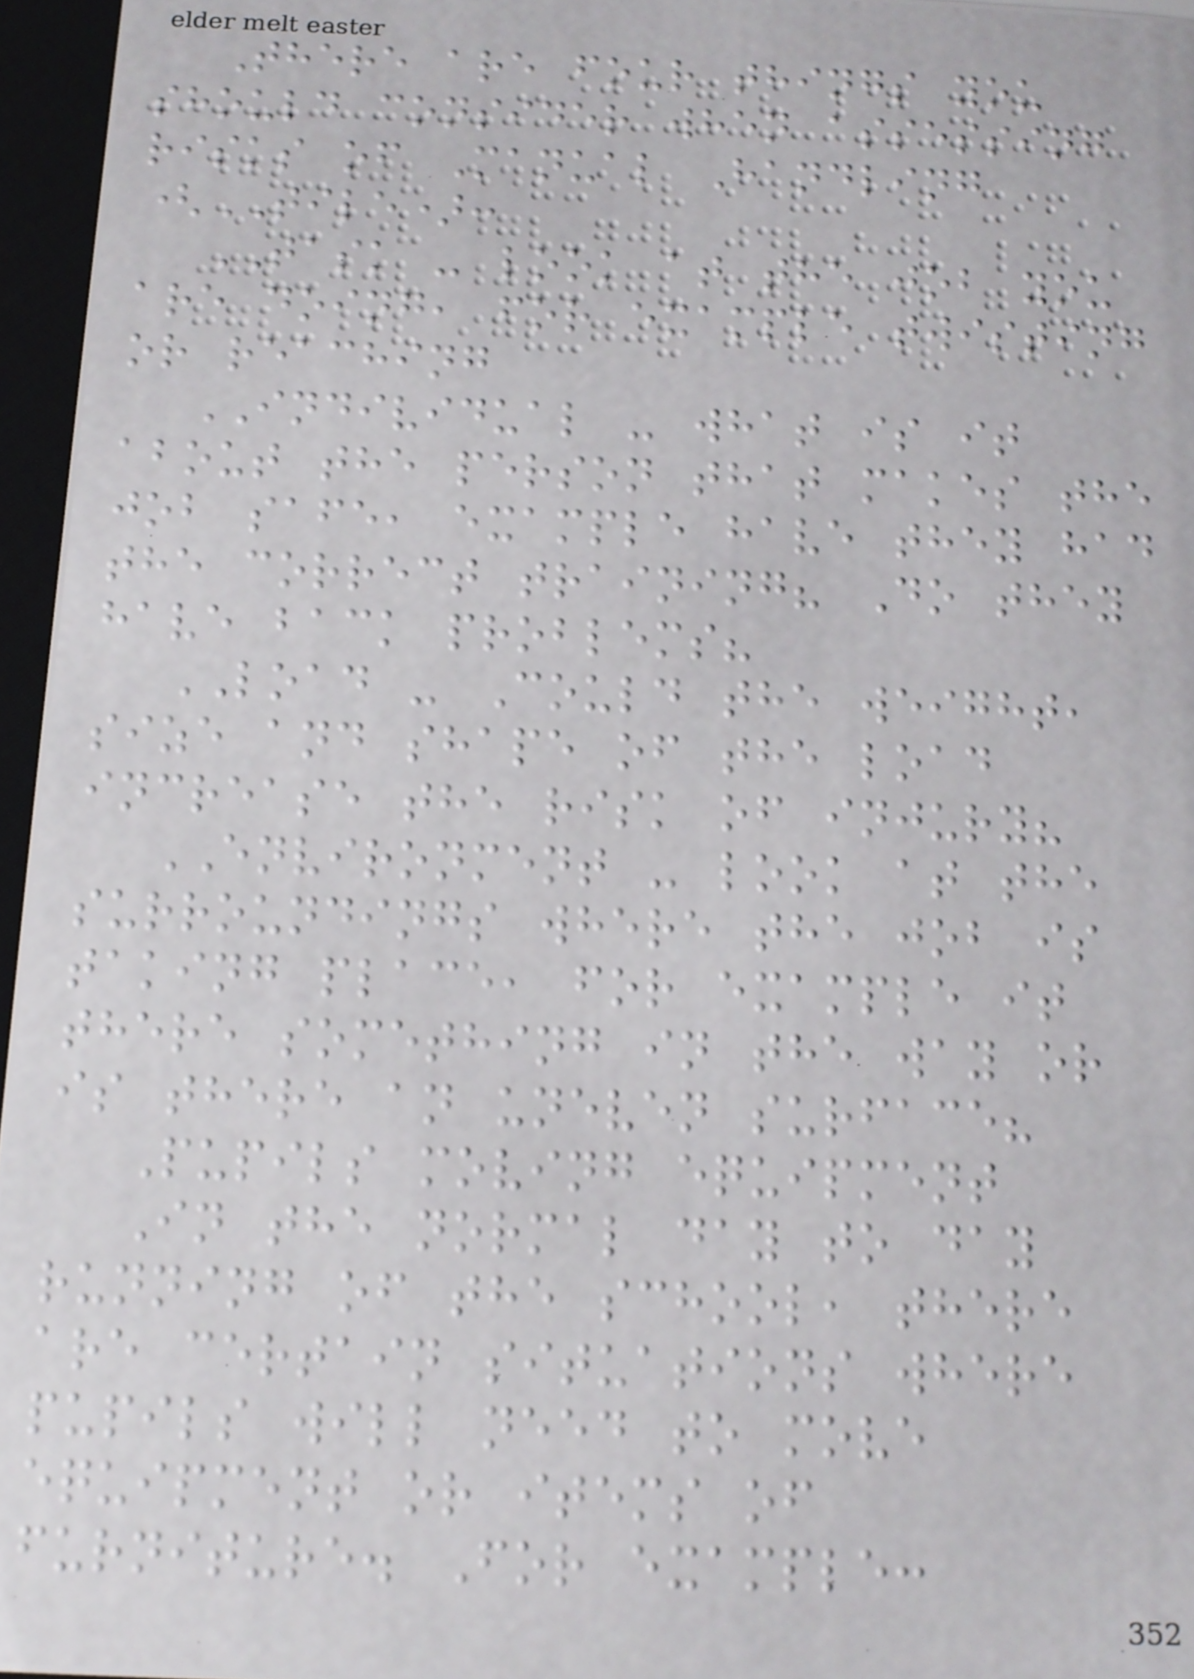There are four things you
should consider when assessing
risks of Manual Handling
(TILE):
TASK - look at the job you
are doing, for example twisting
or reaching
INDIVIDUAL - what is it
about the person that makes the
job safe, example have they had
the correct training? Do they
have back problems?
LOAD - Could the weight,
size and shape of the load
increase the risk of injury?
ENVIRONMENT - look at the
surroundings where the job is
taking place, for example it
there something in the way or
is there an uneven surface?
Pupils moving equipment
In the normal day to day
running of the school, there
are certain situations where
pupils will need to move
equipment or items of
furniture. For example:
